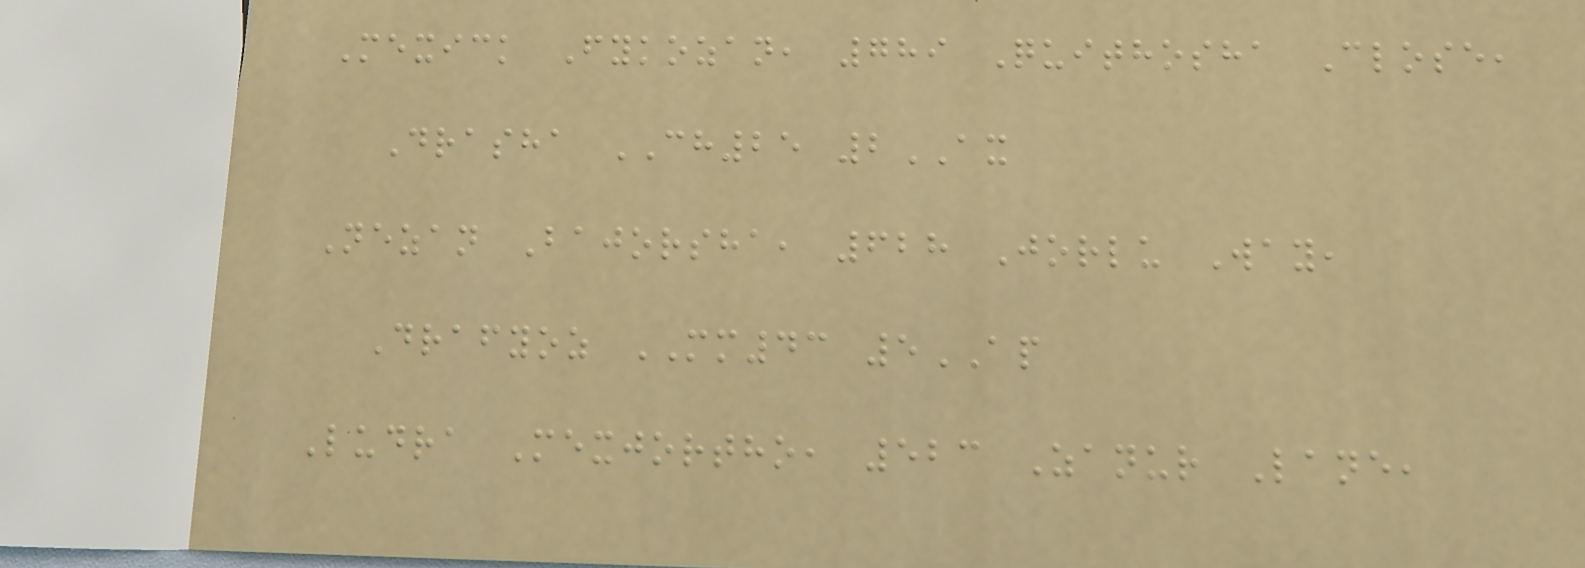Mexick Fykozan, 789 Quithosha Close,
Drasha CH25 2AX
Nezan Bajorsha, 628 Jorlu Way,
Drafyoz MM43 5AP
Ludra Mexjortho, 523 Zanur Lane,
